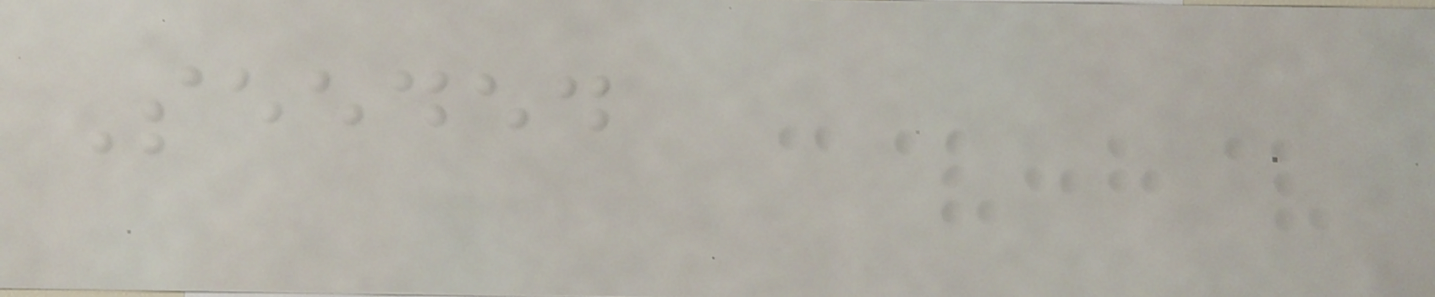Seeded
